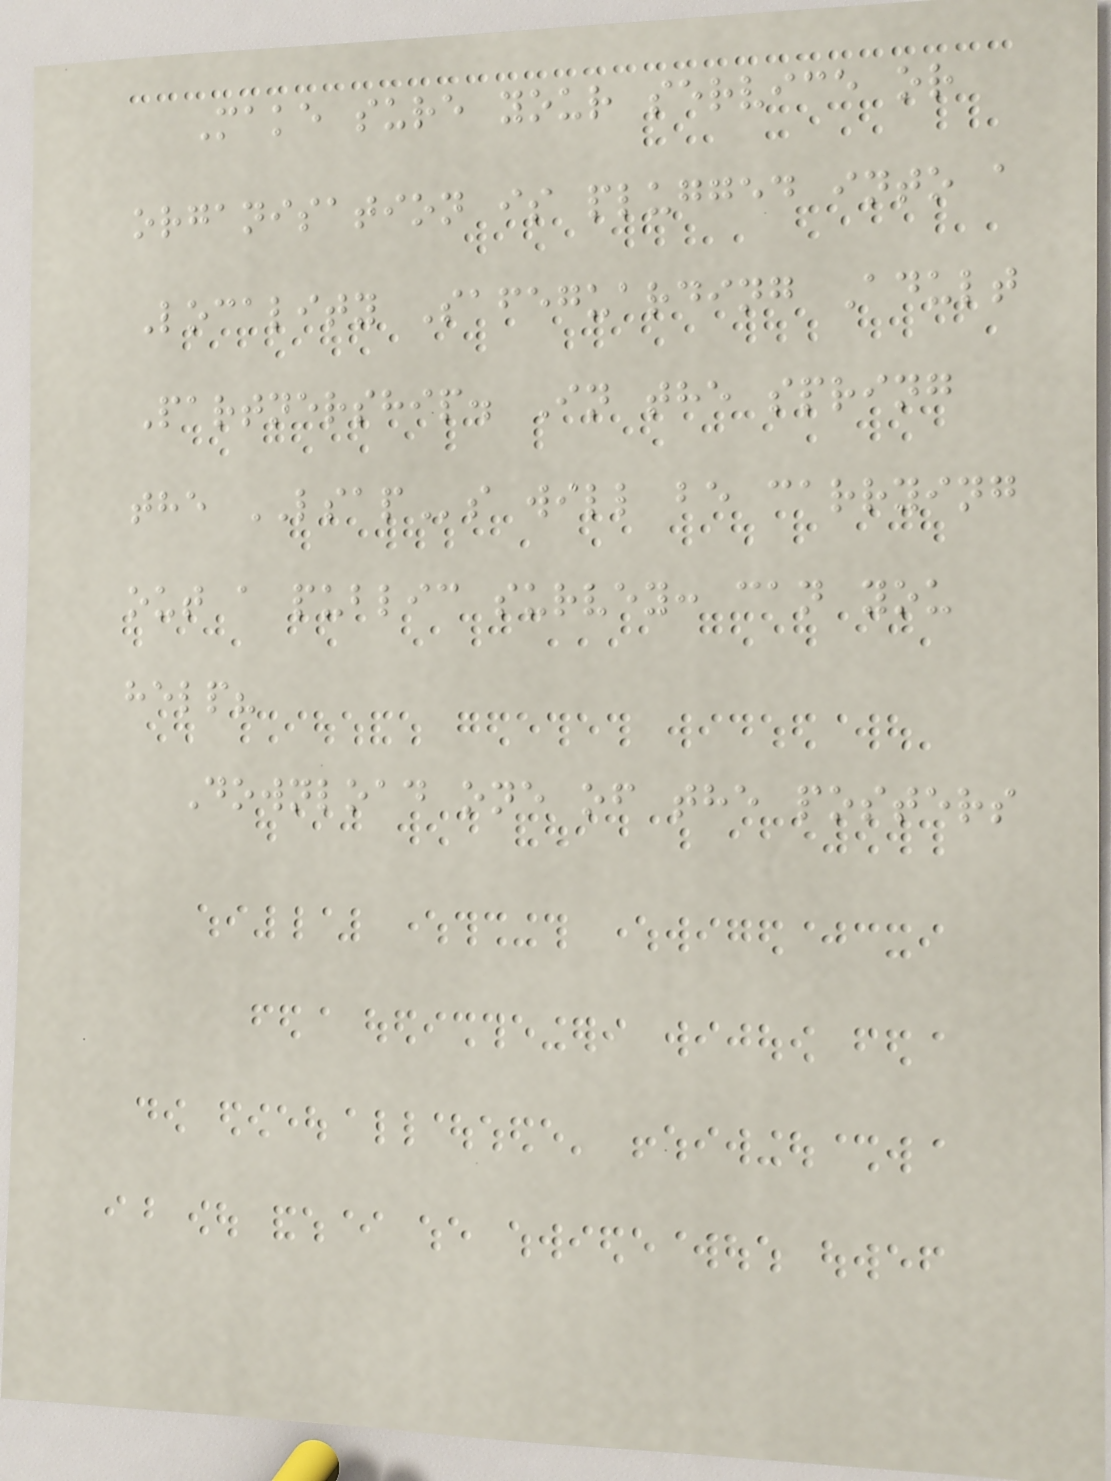Make sure your service or
organisation is plugged into a
Locality Safeguarding Adult
Partnership. In the spring
the LSAPs will be carrying
out a public survey: can you
help?
Download one of the posters
